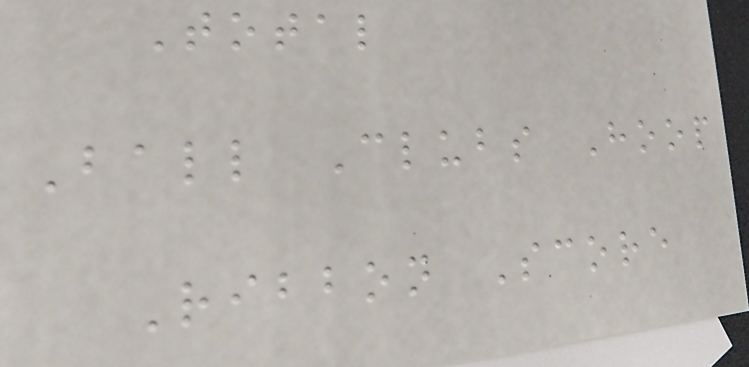Total
Ball Clubs Hoop
Ribbon Score
